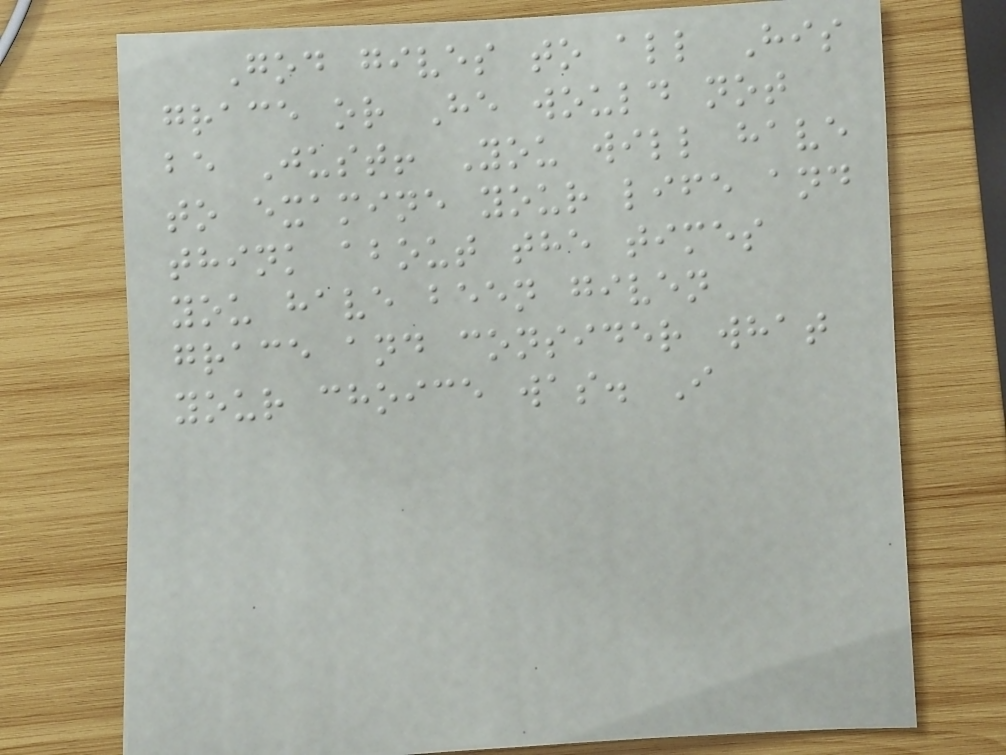God gives to all His
grace or He would not
be Just! You will have
to examine your life and
think about the times
you have been given
grace and consider what
your choice was. I
